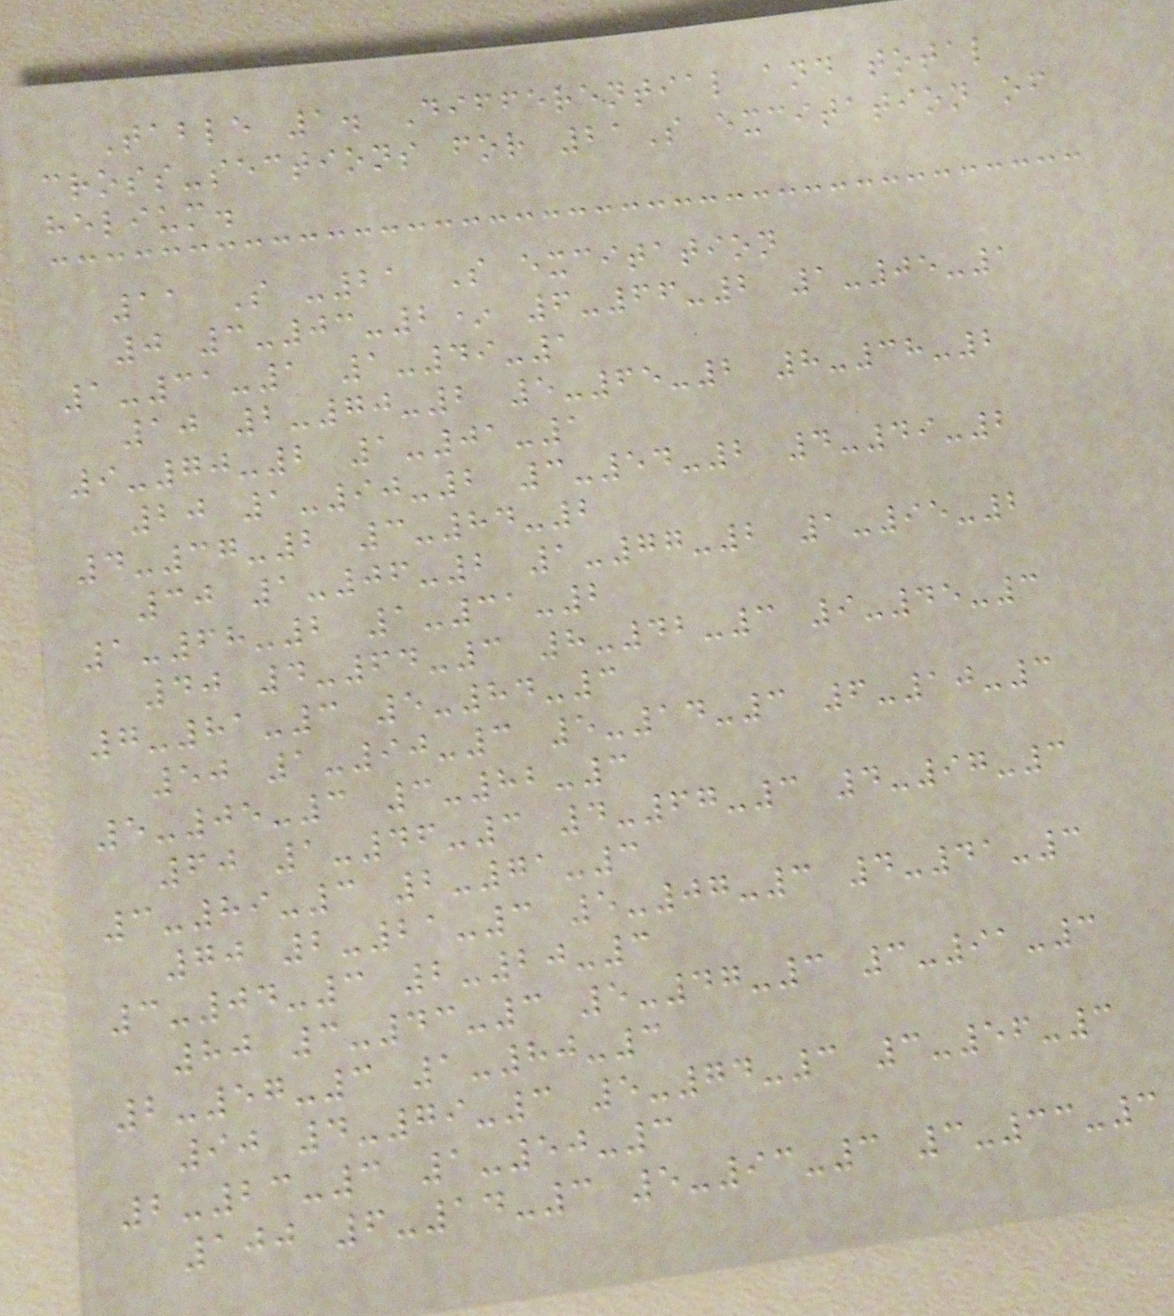Table 1. Differential and total
cross-sections for 21S excitation of
helium.
11 S -21 S excitation
0 3-03-2* 6-66-2 1-05-1
1-31-1 1-49-1
10 2-70-2 5-65-2 8-38-2
9-70-2 1-01-1
20 1-90-2 3-54-2 4-49-2
4-37-2 3-84-2
30 1-06-2 1-77-2 1-95-2
1-68-2 1-31-2
40 4-64-3 8-42-3 9-45-3
7-81-3 5-84-3
50 1-90-3 5-14-3 6-10-3
5-05-3 3-82-3
60 1-46-3 4-67-3 4-97-3
3-89-3 2-71-3
70 2-21-3 5-07-3 4-41-3
3-04-3 2-20-3
80 3-43-3 5-47-3 3-91-3
2-57-3 1-80-3
90 4-79-3 5-74-3 3-56-3
2-23-3 1-50-3
100 6-14-3 5-93-3 3-33-3
